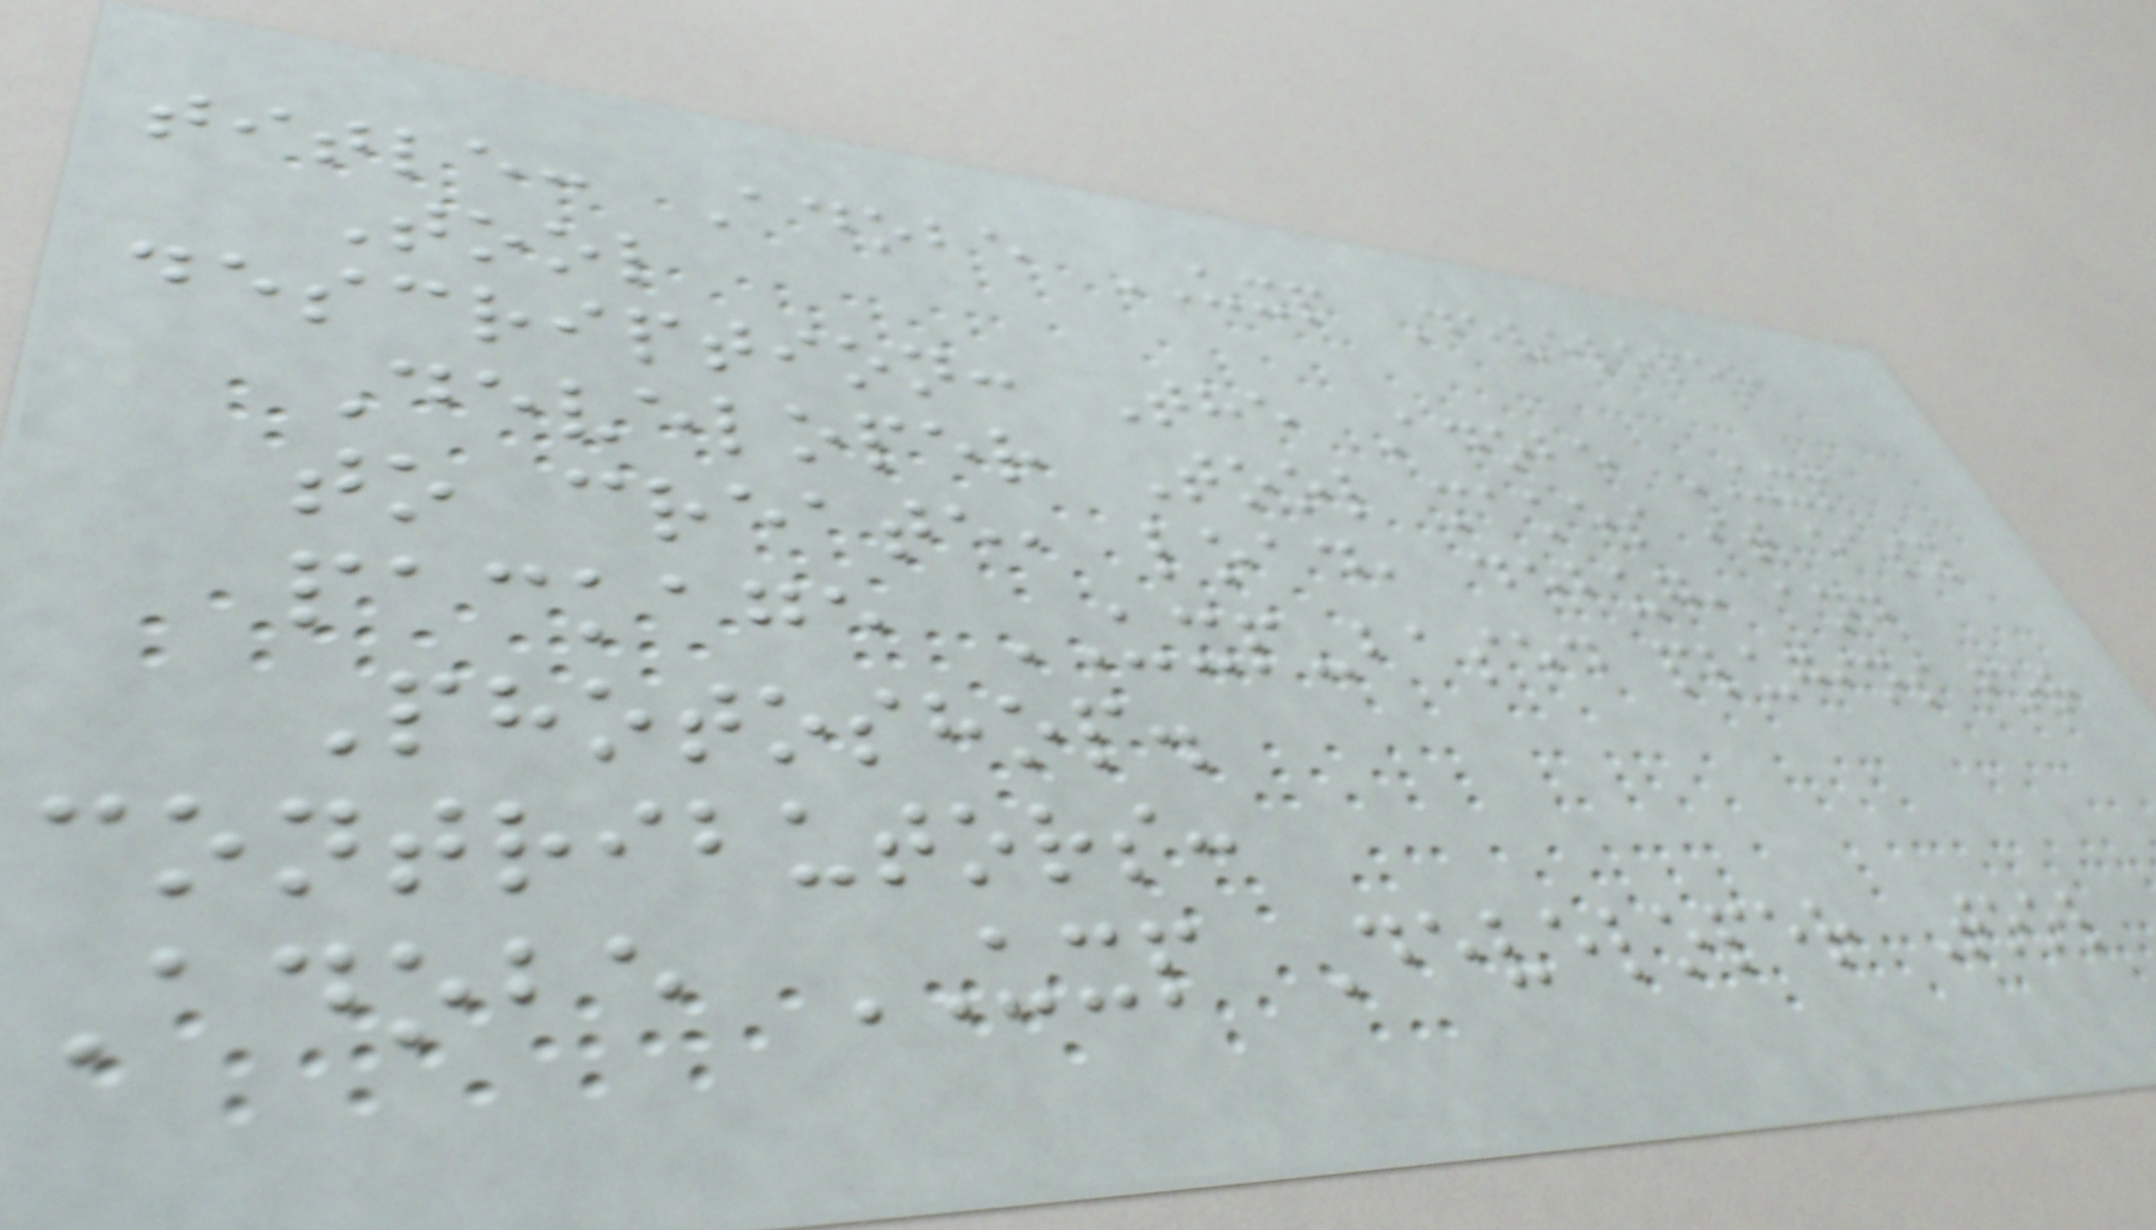title: Adobe UXP Developer
Tool
description: The Adobe UXP
Developer Tool makes it easy
to create, load, debug, and
package UXP-based plugins for
Photoshop.
contributors:
Adobe UXP Developer Tool
